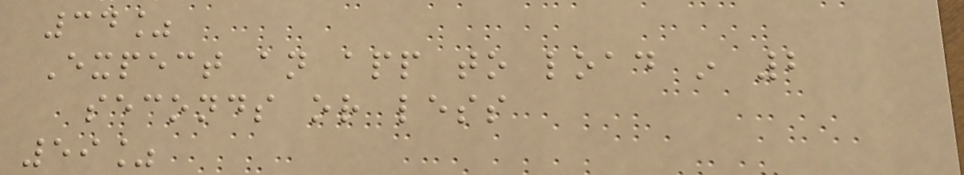34%
Expect an app to load in 2
seconds or less
59%
